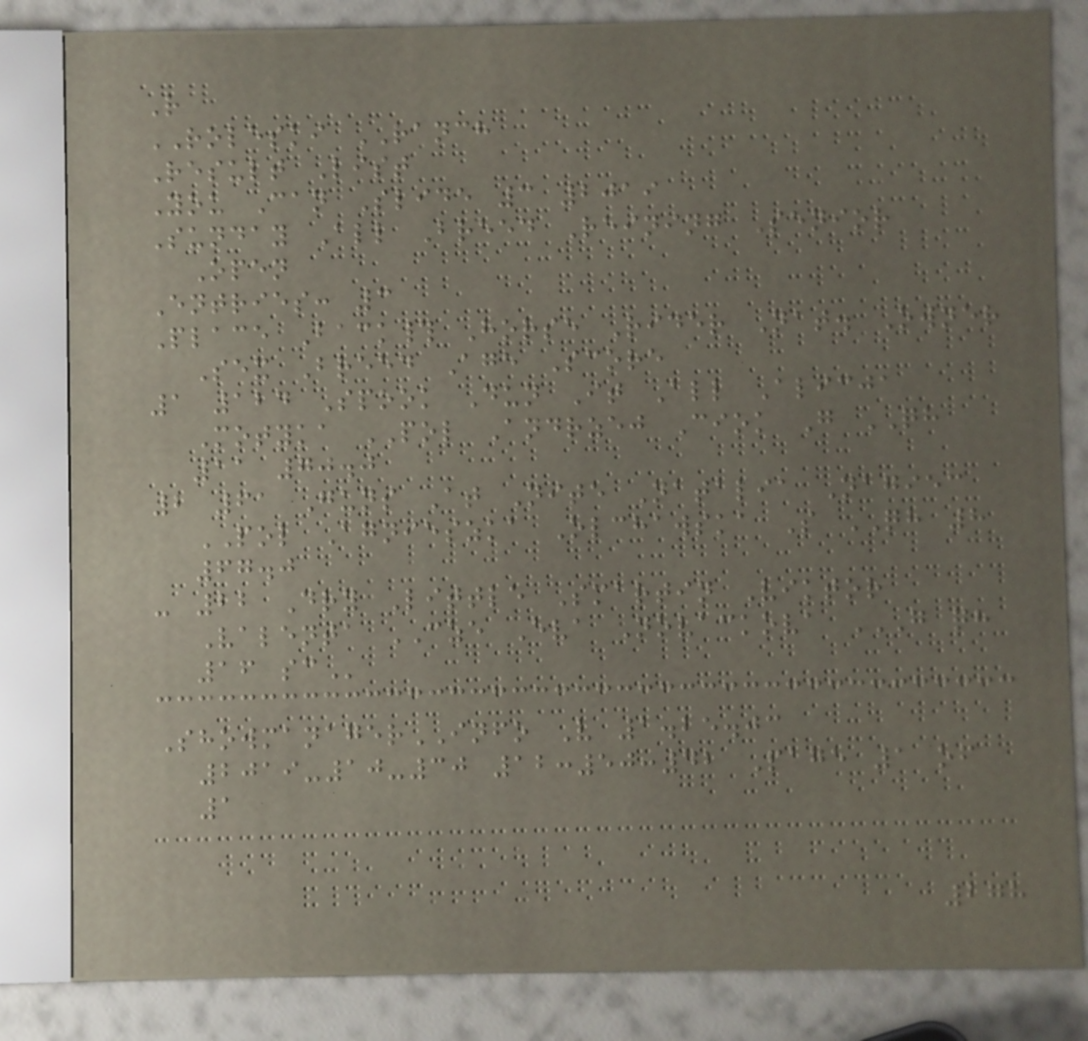R
ROLESKI RANCH
Result List
You Can Slide 3 2019
Sunday All Breed Reining Senior
Open
Entries: 3
Place Back# Horse Rider Nat. Owner
Sex Breed Age Score
1 124 Spook Dun It All Alicja
Motyka POL Andrzej Ciok G QH
11 70.0
2 61 Guns At Nite Natalia Nagiec
POL Agnieszka Olchawska S QH 8
67.0
- 22 Dry Little Smartin Viktor
Valenta CZE Eva Novackova G QH
16 SC
ShowmanagerINFO V 1.25.03
2019-10-30 12:50:42 Page 1 of
1
278
